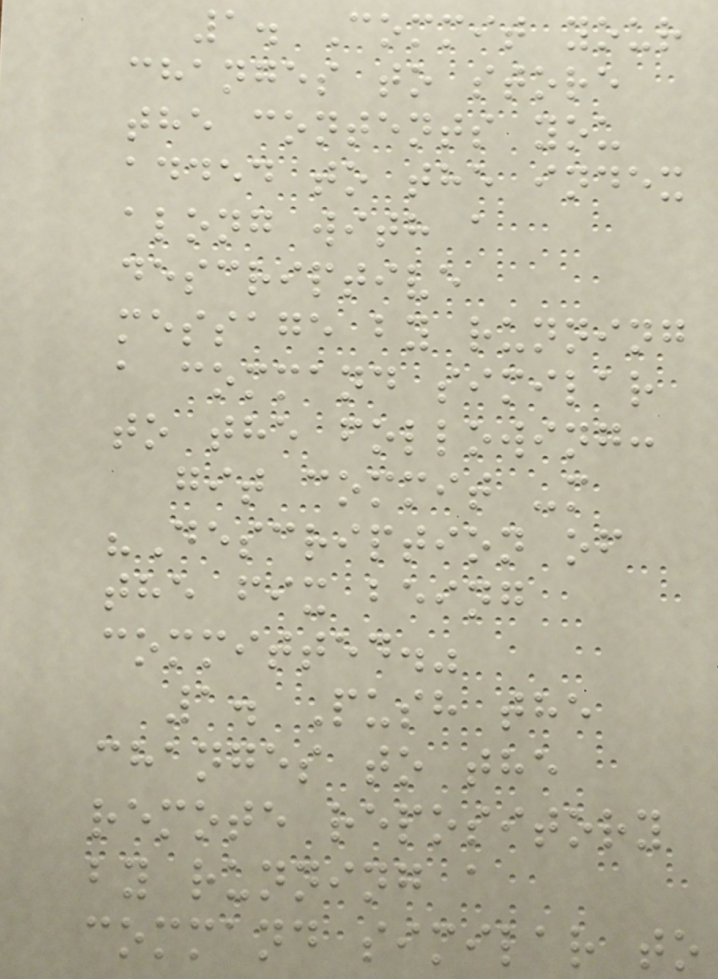1. Commit your
changes to store
the contents you
added to the index
along with a
descriptive
message by running
a command similar
to the following:
git commit -m
"Description of
the fix being
committed."
1. Push the
changes to the
remote repository
by running a
command similar to
